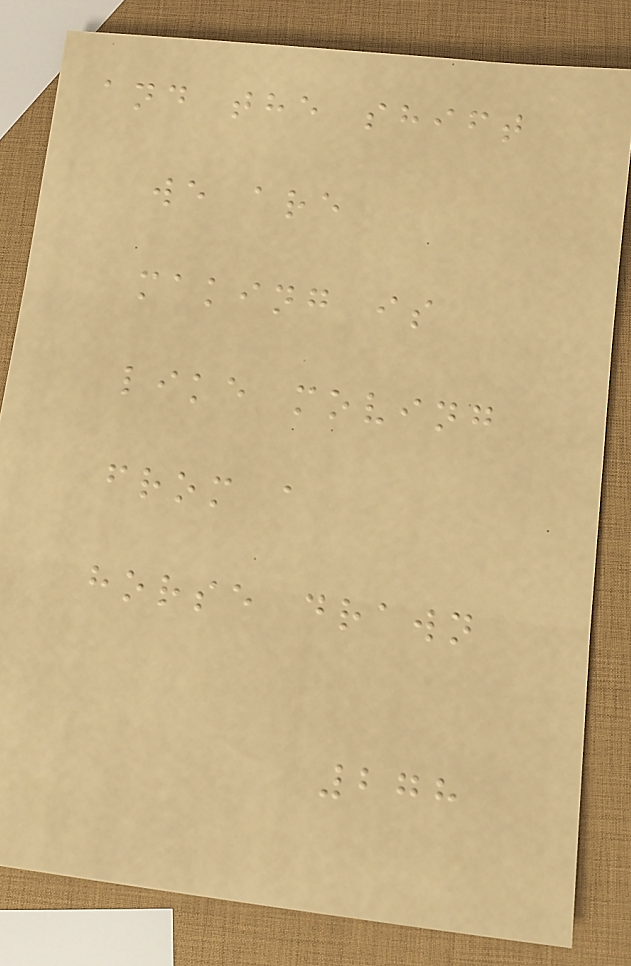and the shift
we are
making is
like moving
from a
horse drawn
278
